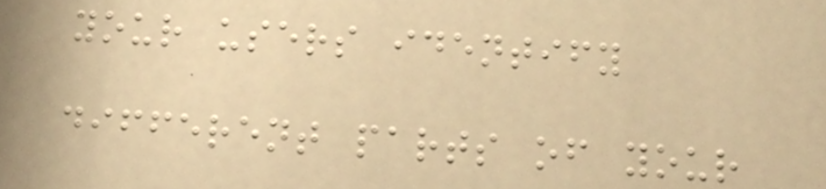your users identify
different parts of your
